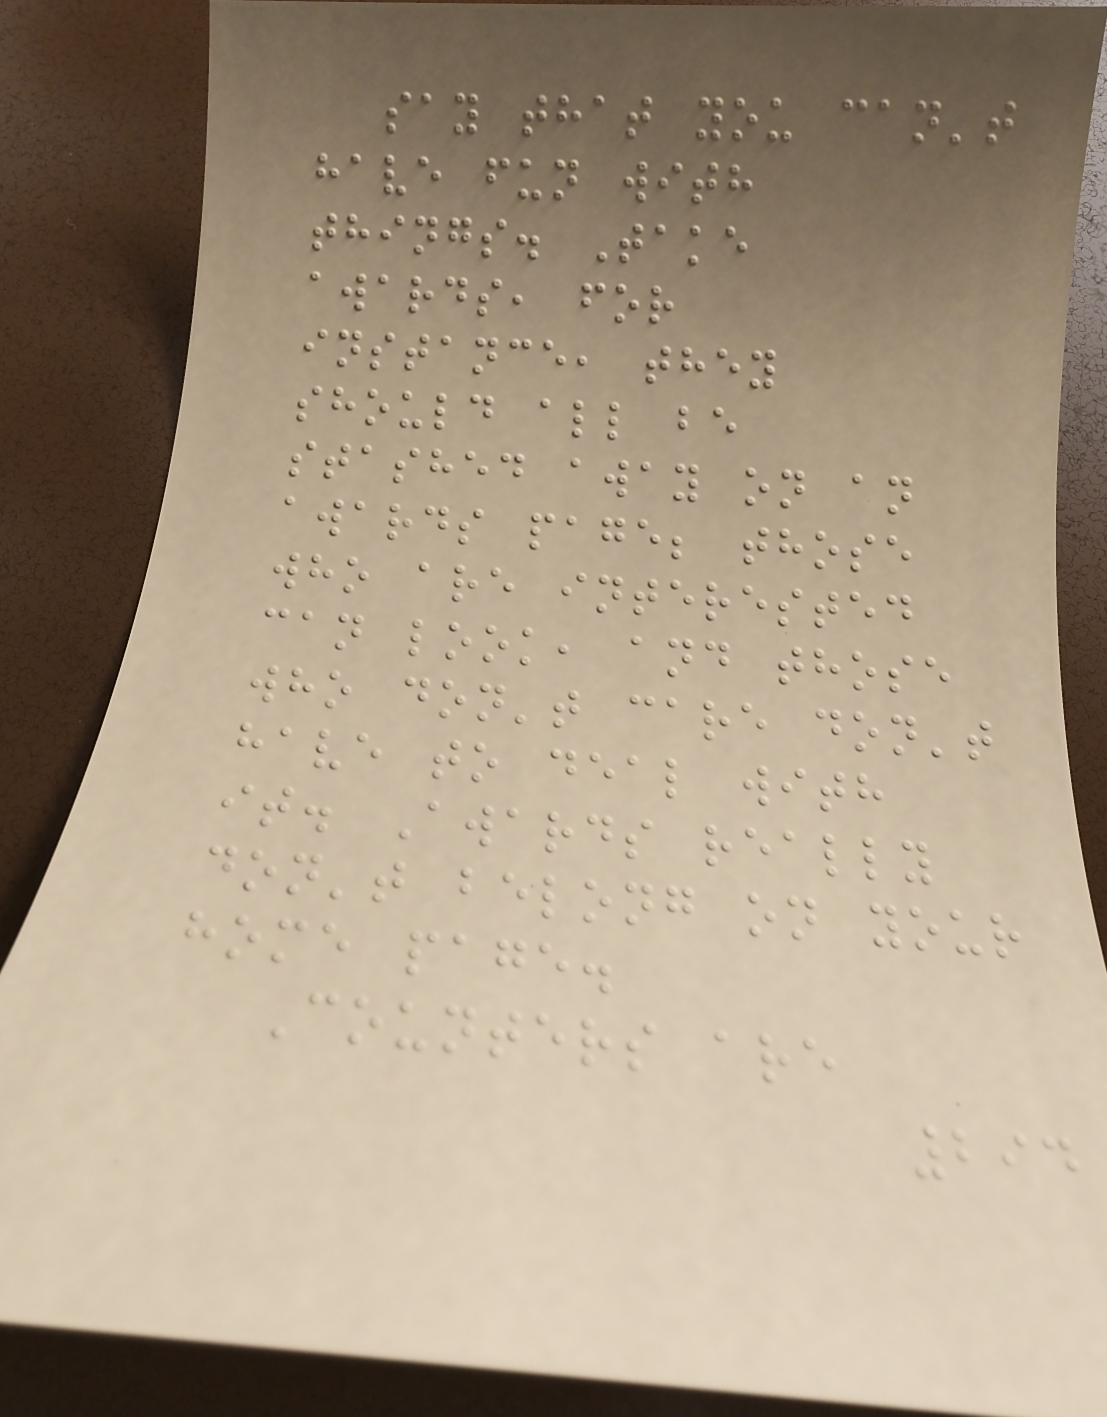say that you can't
have fun with
things. Take
awards, for
instance, they
should all be
stashed away on an
awards page; those
who are interested
can look, and those
who don't care don't
have to deal with
it. Awards really
don't belong on your
home page.
Counters are
294
